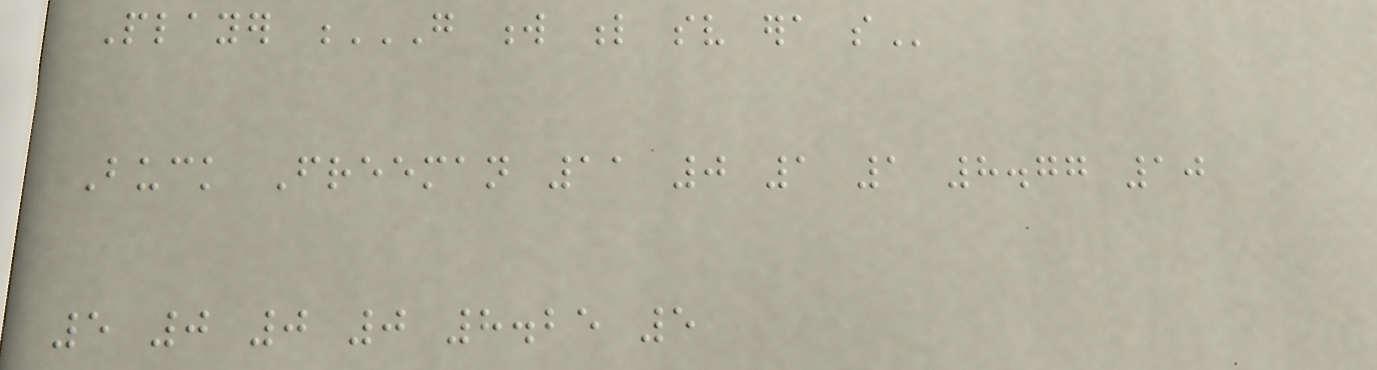Player G W L SV ERA SO
Buck Freeman 11 0 1 1 8.77 10
5 0 0 0 8.25 5
